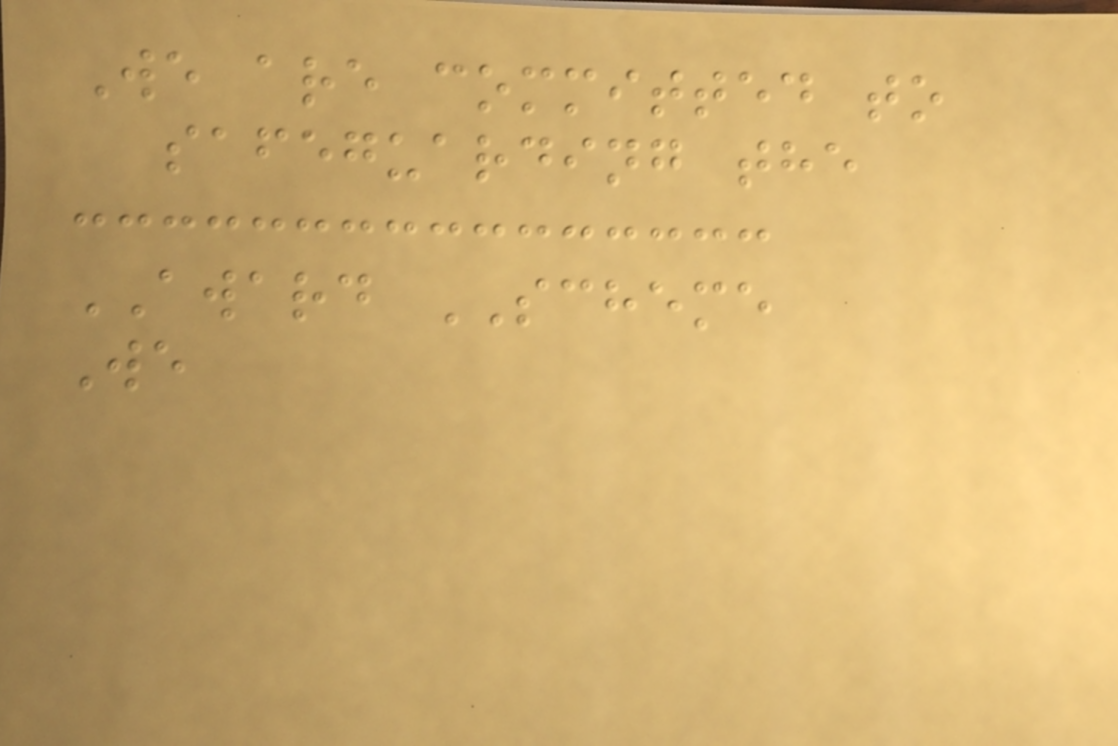We are committed to
safeguarding the
AWARD SCHEME
We
